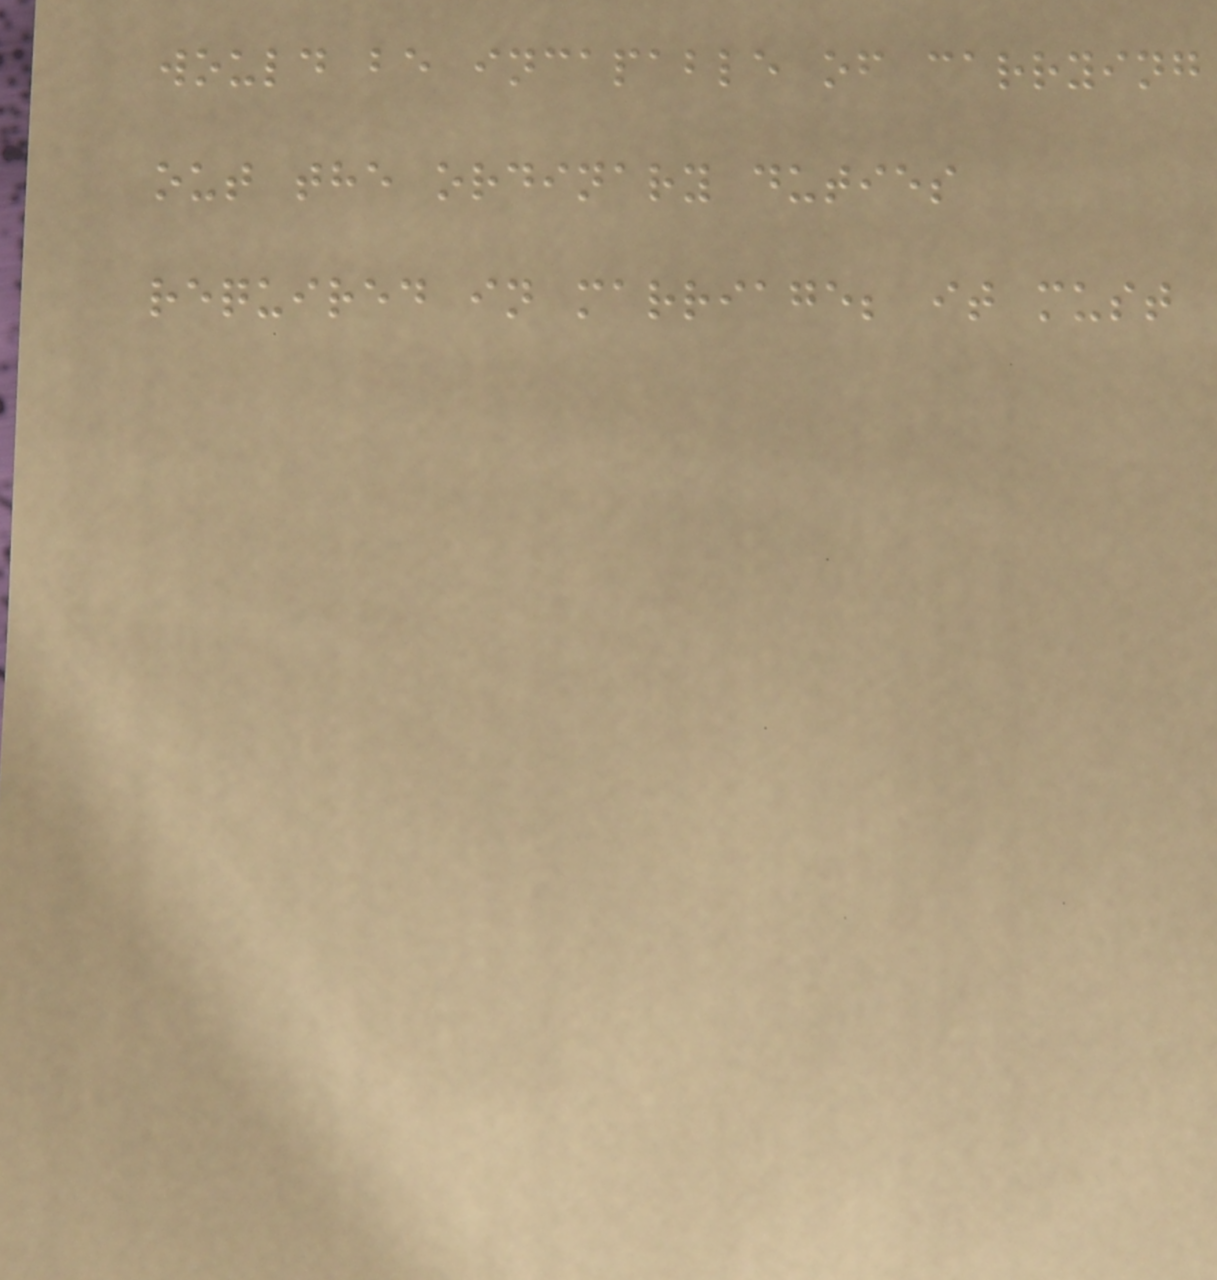would be incapable of carrying
out the ordinary duties
required in marriage; it must
